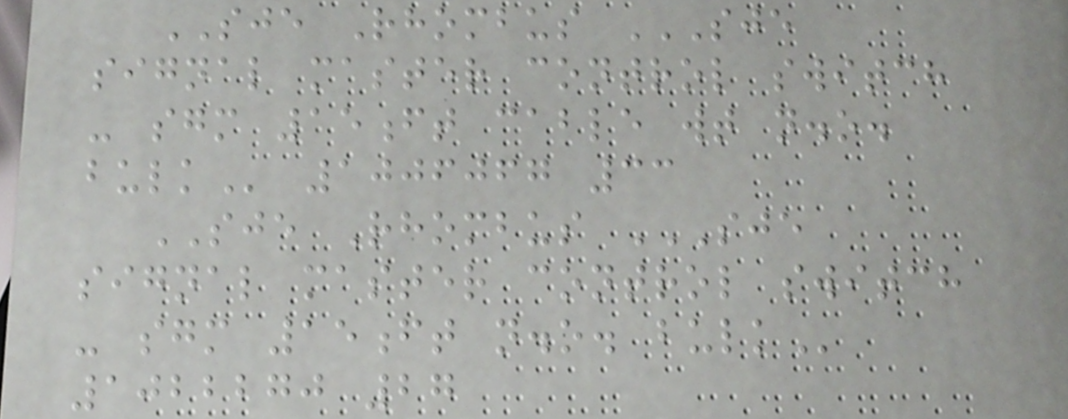SJE Rhombus SJE
SIGNAL MASTER CONTROL SWITCH
- SGM 15FT CABLE WT N.O.
BULK 1006067 33
SJE Rhombus SJE
SIGNAL MASTER CONTROL SWITCH
- SGM 15FT N.O. BULK
1022270 27
